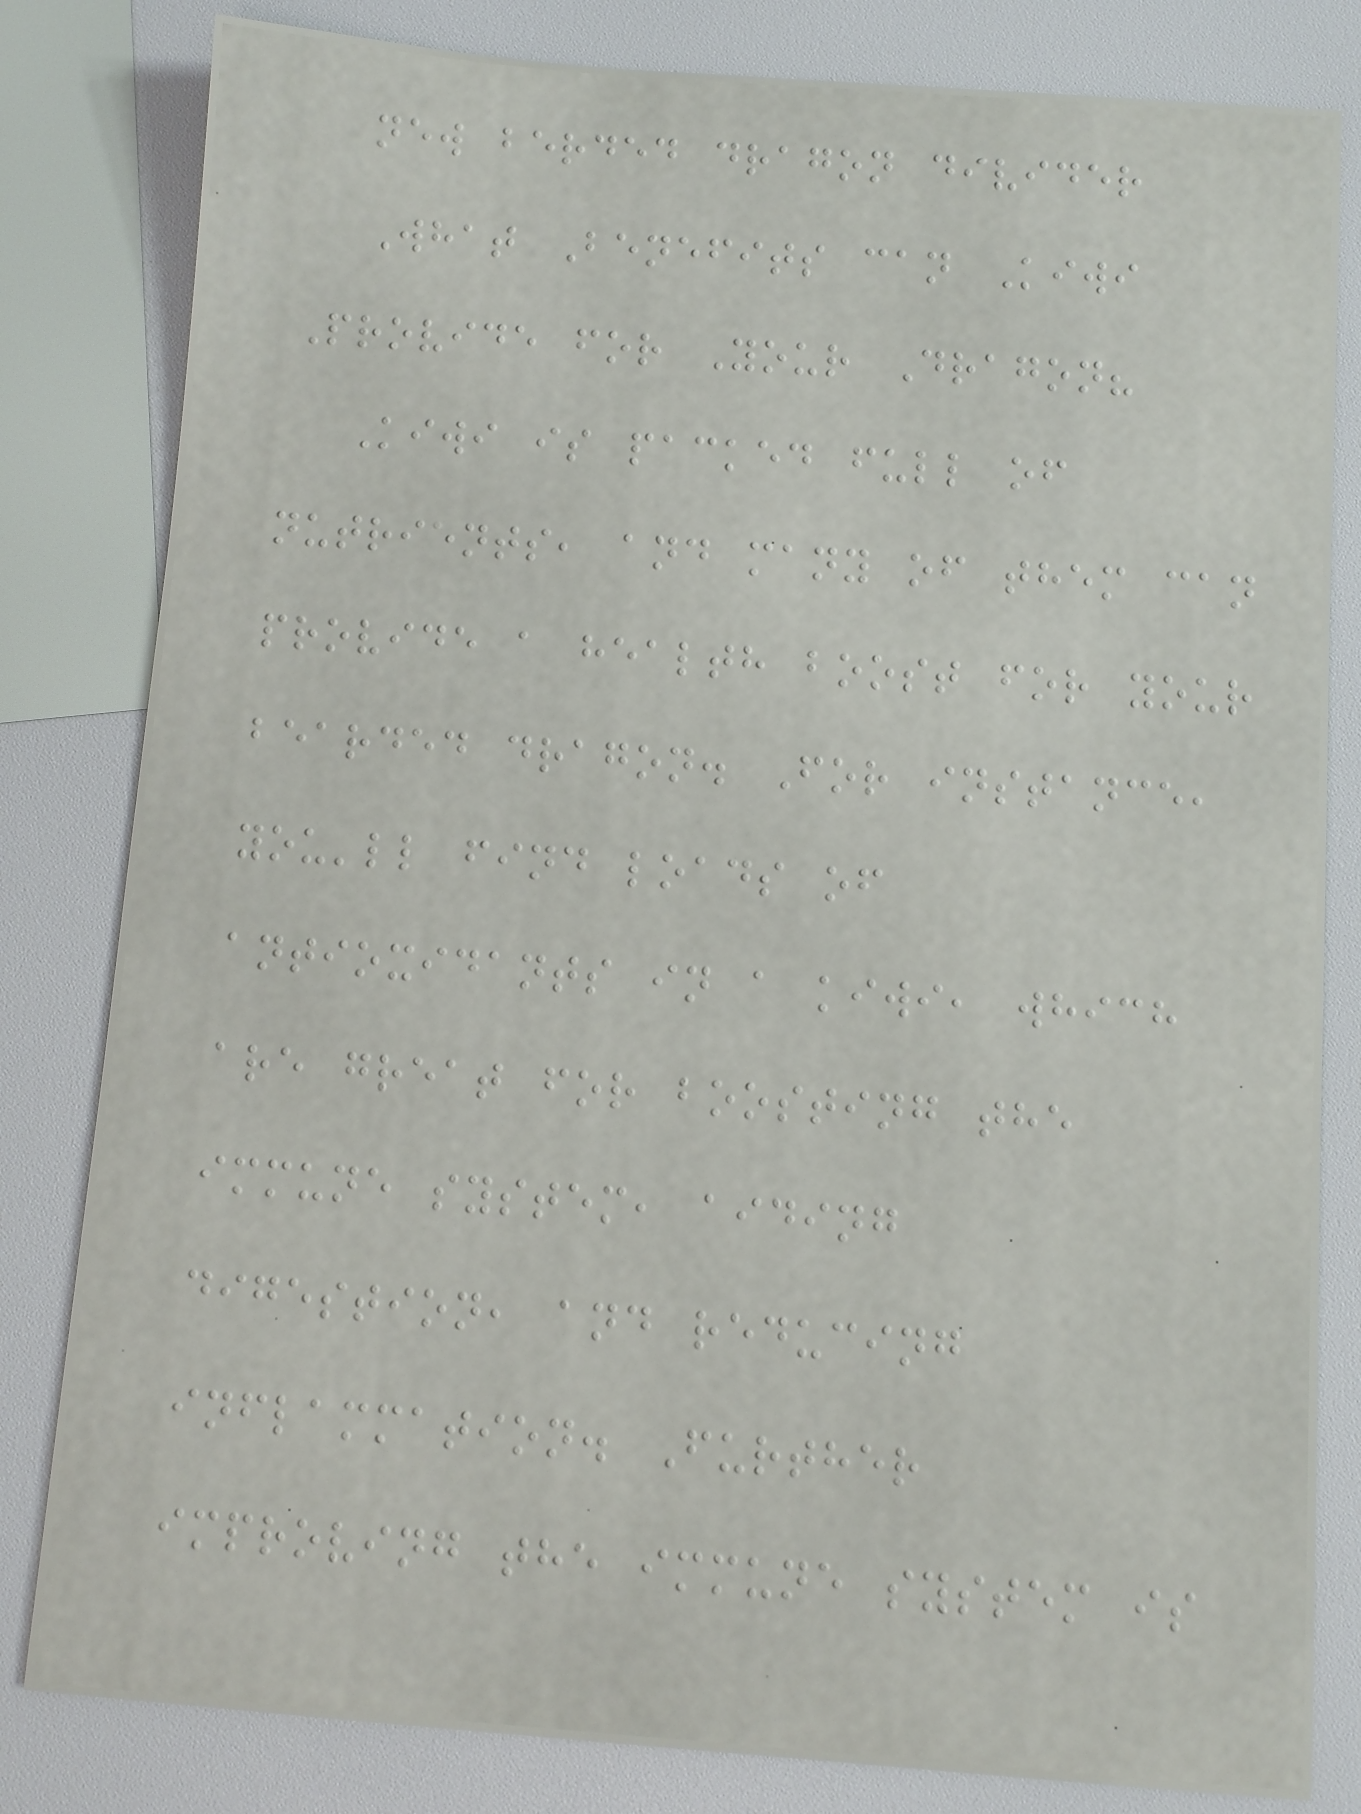new berded dragon divider
What Benefits can Kiwi
Provide for Your Dragon?
Kiwi is packed full of
nutrients, and many of them can
provide a health boost for your
bearded dragon. For instance,
you'll find loads of
antioxidants in a kiwi, which
are great for boosting the
immune system, aiding
digestion, and reducing
inflammation. Further
improving the immune system is
